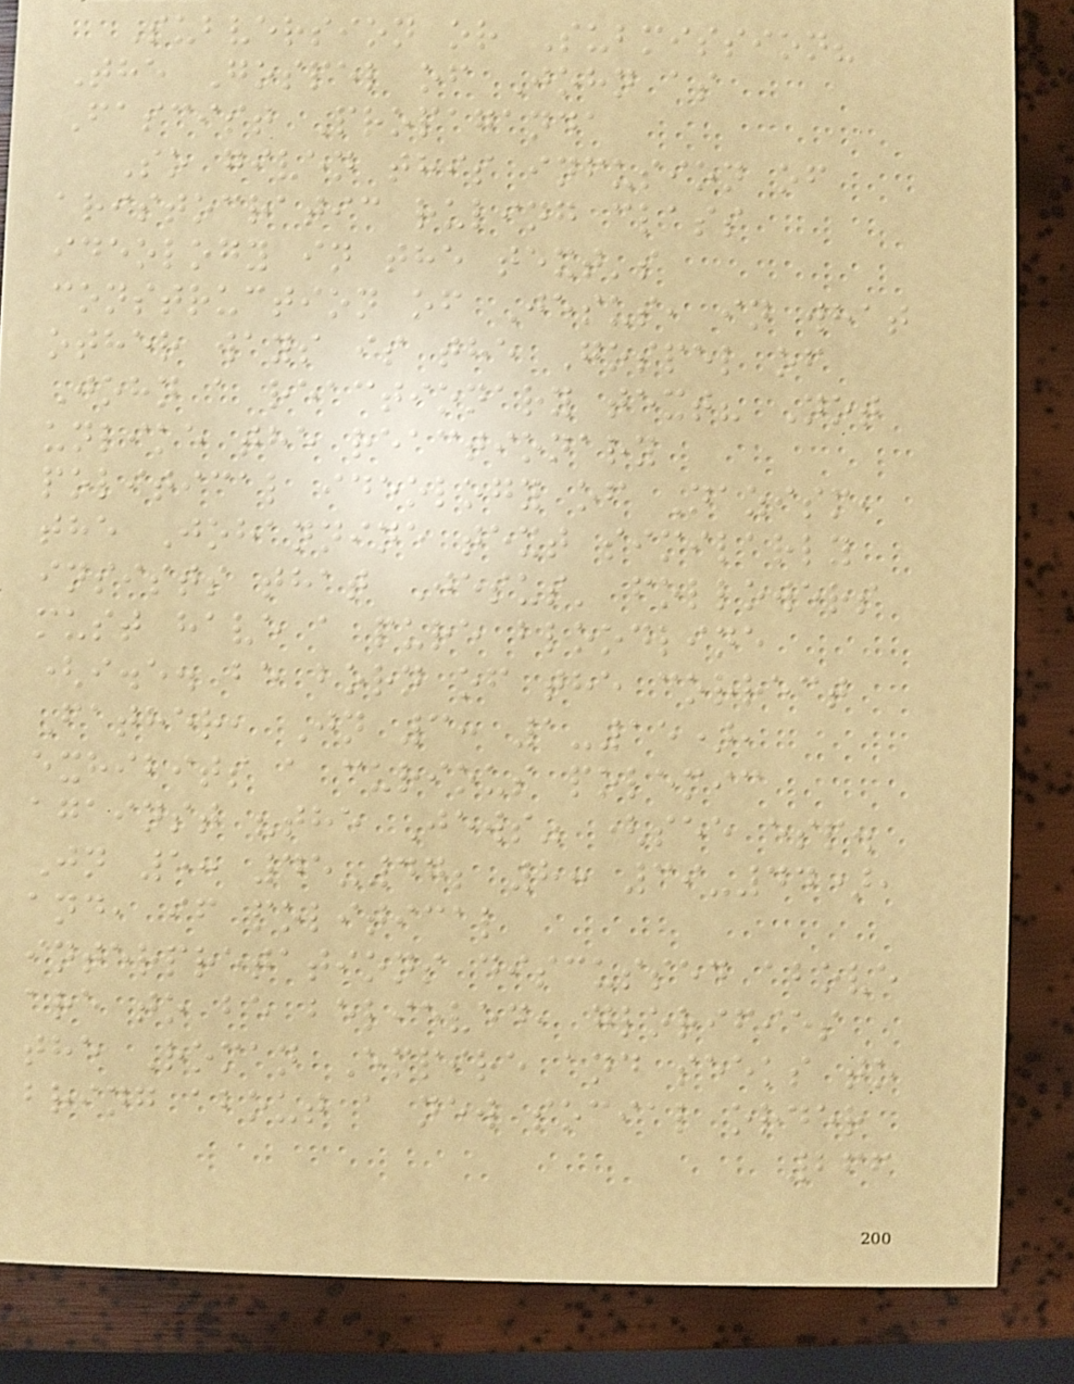Subversion or Submission?
The Gospel of John as
Fascist Propaganda
So given this infusion of
aristocratic ruling class
ideology in the text's
construction of Jesus, in what
other ways is the Gospel of
John a reactionary text? Not
unlike the reactionary
political ideology of Nazism,
the Johannine text similarly
insists that Jesus' followers
must have a pure bloodline
(i.e. be born of the correct
Father, Jn 3: 1-15),
exhibits a curious polemic
against "the Jews" (see esp.
Jn 5: 45-47; 8: 39-44),
and, if political
interpretations discussed above
are to be believed, glorifies
the Roman Empire and seeks to
bring about a new social order
266
